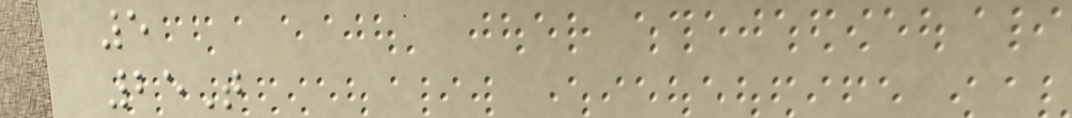5
25T
